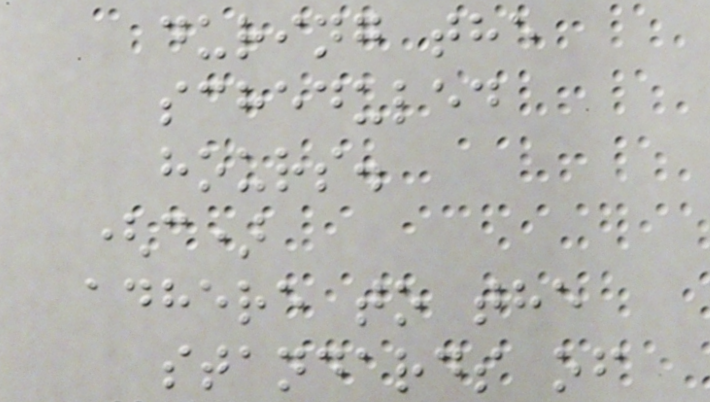during the
scheduled
hours.
(c)
adhere to the
standards of
